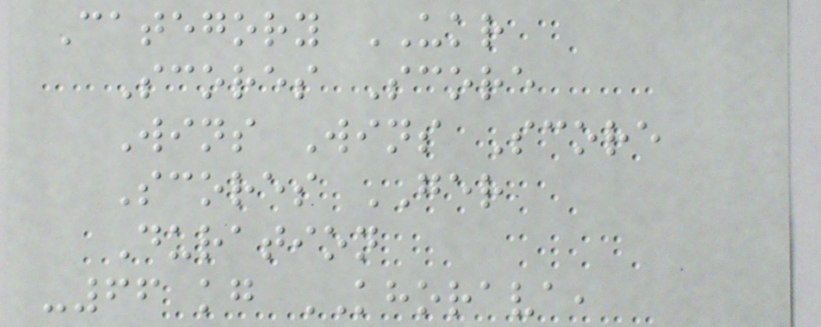Category UKR
Scores Score
Wins Wins Score
Scores GER
Duration
-66 kg KHORAVA,
